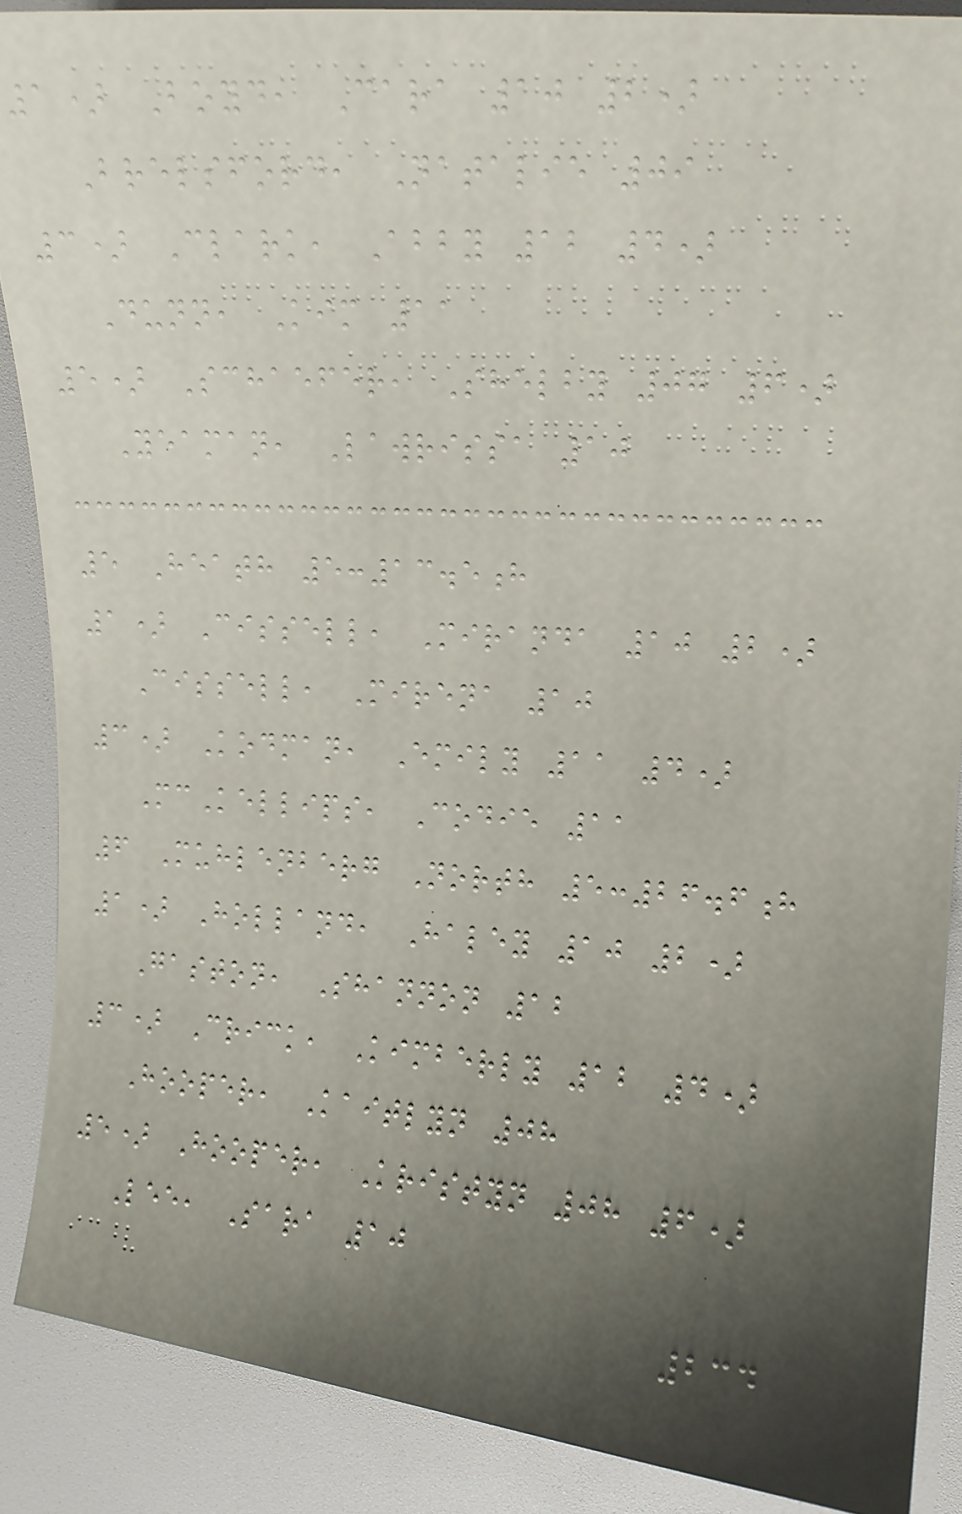1) Boyd, Cara 10 2)
Brelsford, Natalie 09
3) Clark, Abby 12 4)
Dunn, Kim 11
5) Schaefer, Shelby 07 6)
Yeaman, Lawrissa 10
5 Heath 5:13.5h
1) Cissell, Miranda 10 2)
Cissell, Mirena 10
3) Kodman, Emily 11 4)
McKellips, Codie 11
6 Muhlenberg North 5:26.6h
1) Holland, Haley 10 2)
Gaston, Shannon 12
3) Crick, Kimberly 12 4)
Hooper, Kaitlyn 08
5) Hooper, Kristyn 08 6)
Lee, Sara 10
234
